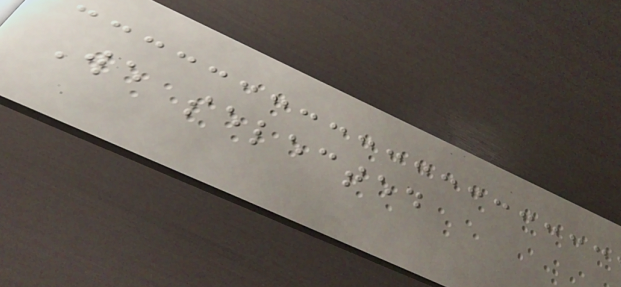We selected
